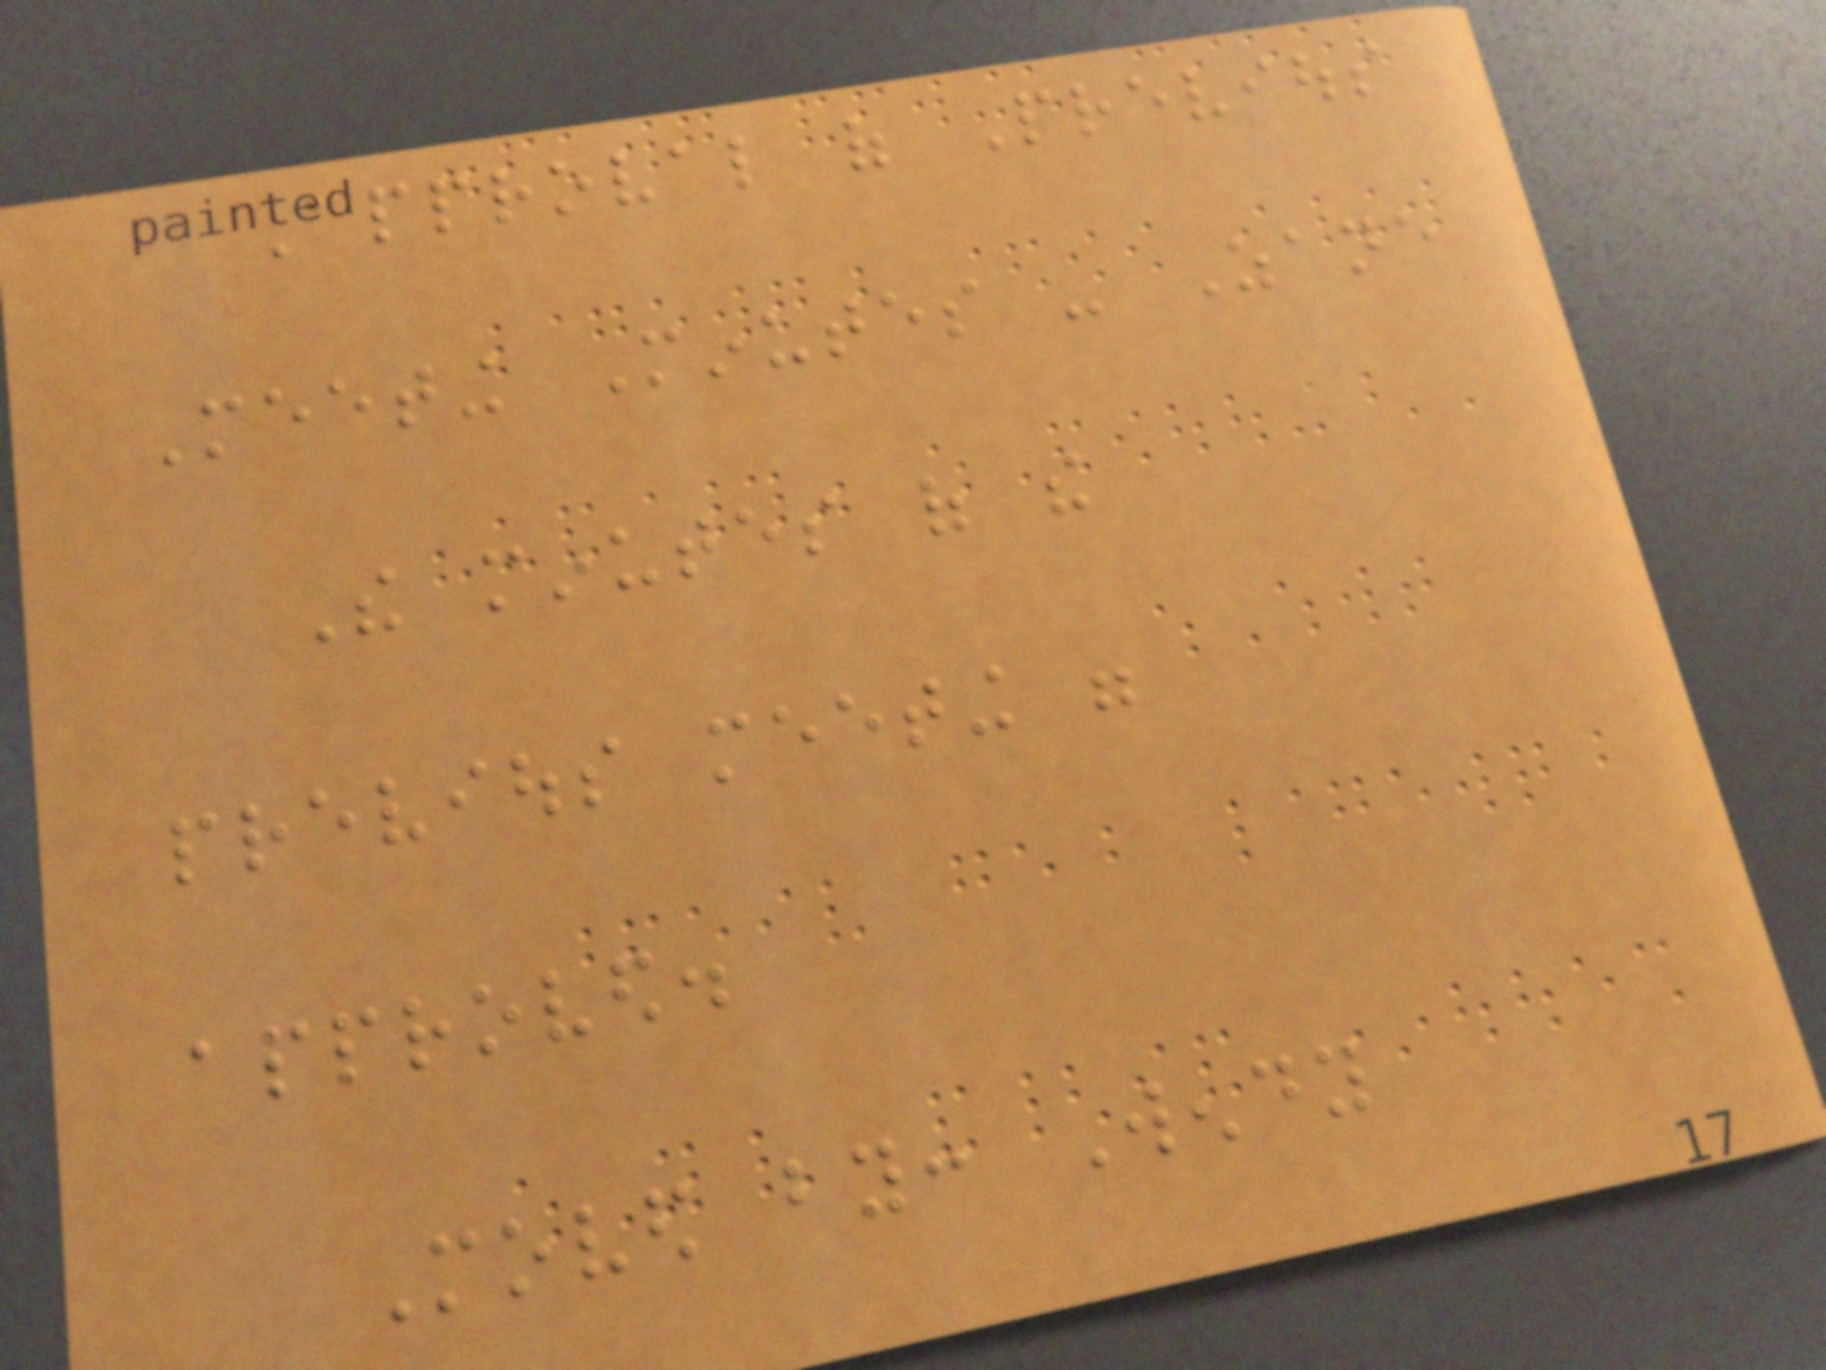Approval of Previous
Meeting Minutes - Zane
The minutes of the
previous meeting were
approved.
Moved by: Wendy
